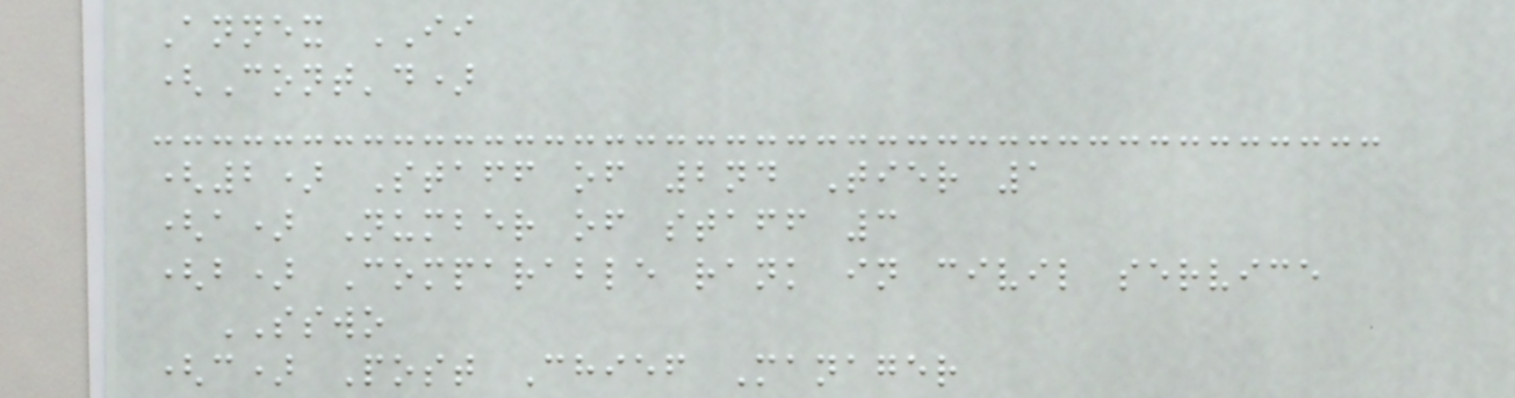Annex II
(Cont'd)
(2) Staff of 2nd Tier 1
(a) Number of staff 3
(b) Comparable rank in civil service
SSWO
(c) Post Chief Manager
